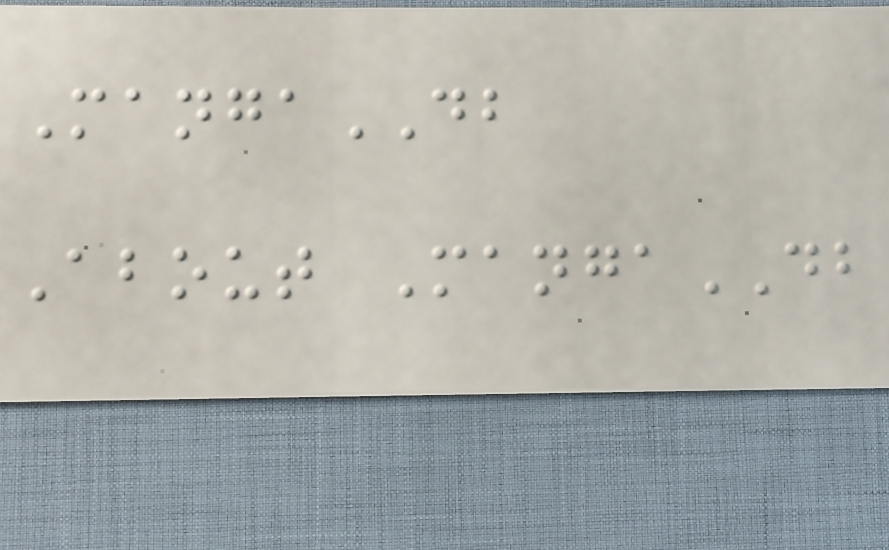MangaDB
About MangaDB
